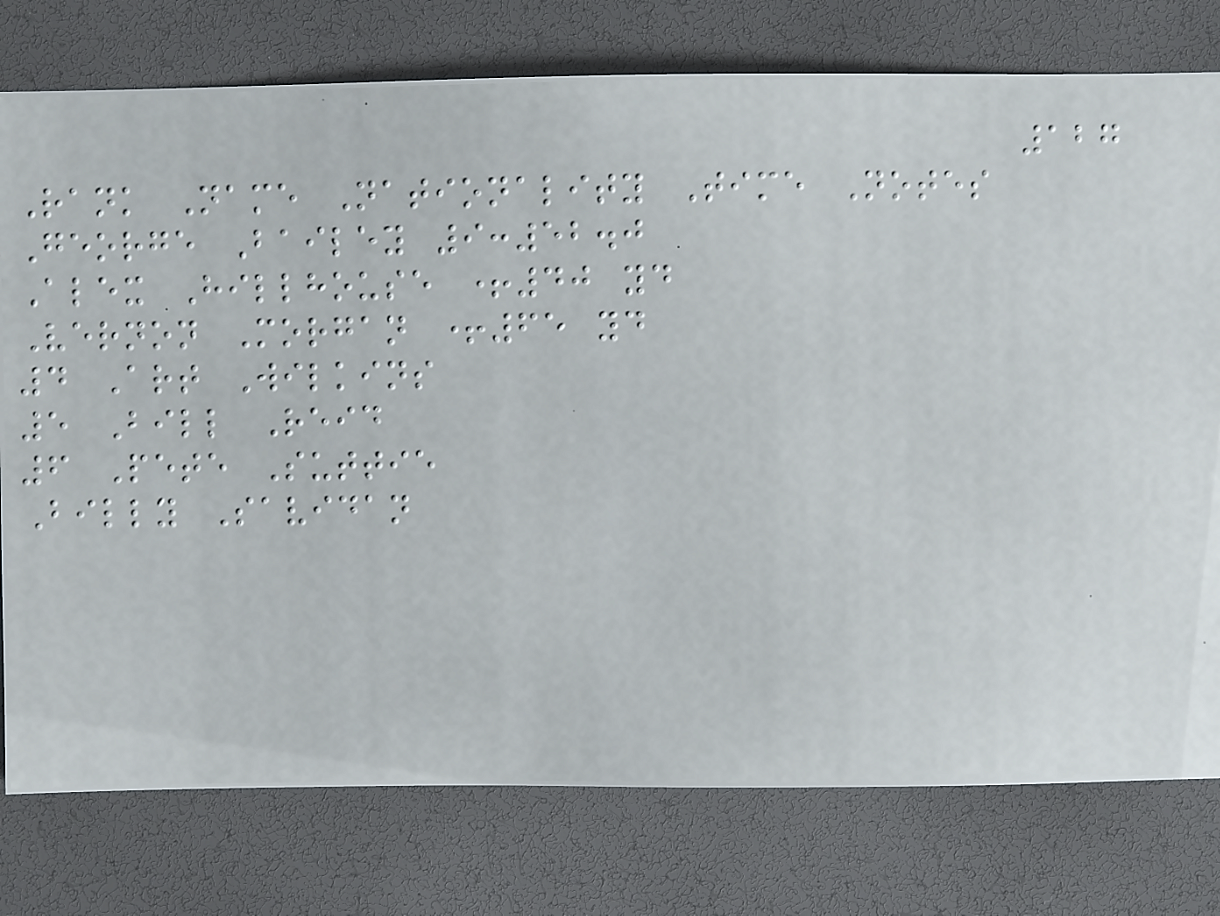127
Rank Name Nationality Time Notes
George Bailey 9:52.0
Alex Hillhouse +40 yd
Vernon Morgan +65 yd
4 Art Wilkins
5 Bill Reid
6 Pete Suttie
Billy Savidan
